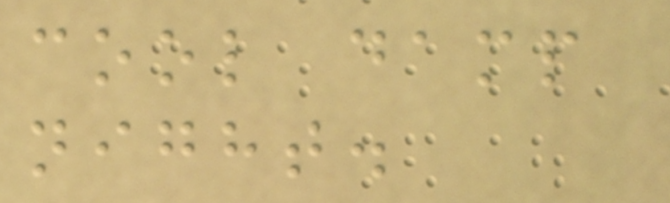cool damp
night.
